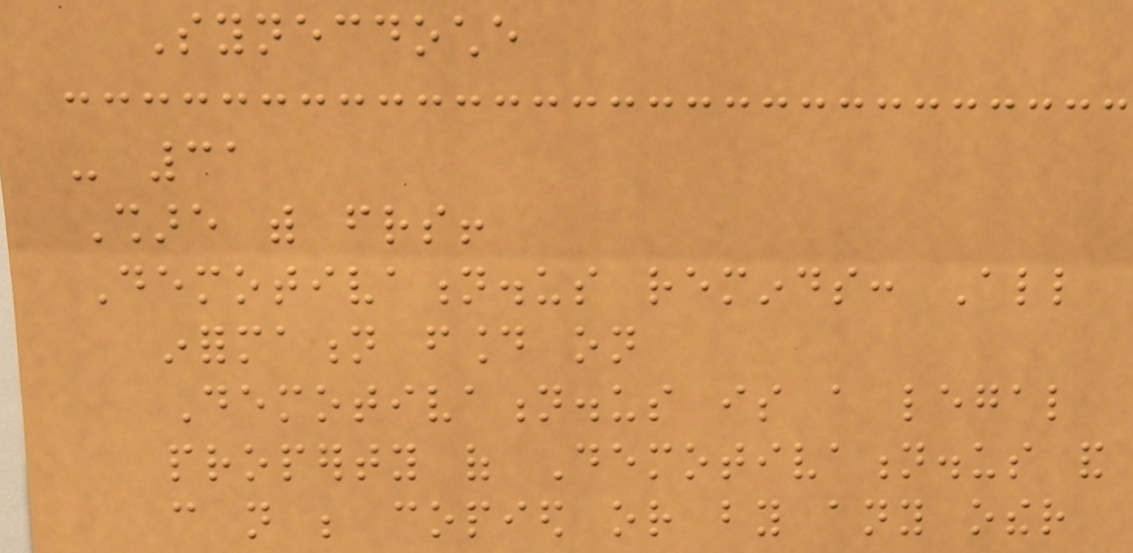Synecdoche
- 31
Share with friends!
Demotivation.us reminds: All
information found on
Demotivation.us is a legal
property of Demotivation.us and
can not be copied or by any other
